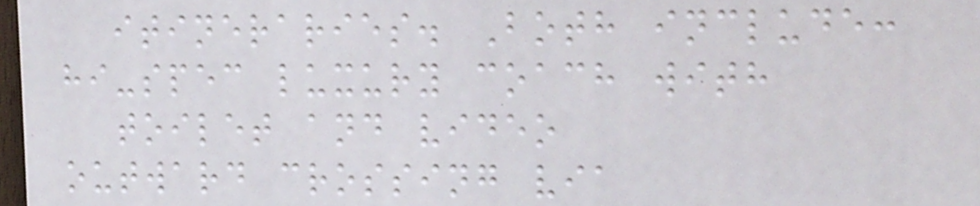itineraries. Both include:
hi-spec luxury coach with
toilet and video
outward crossing via
